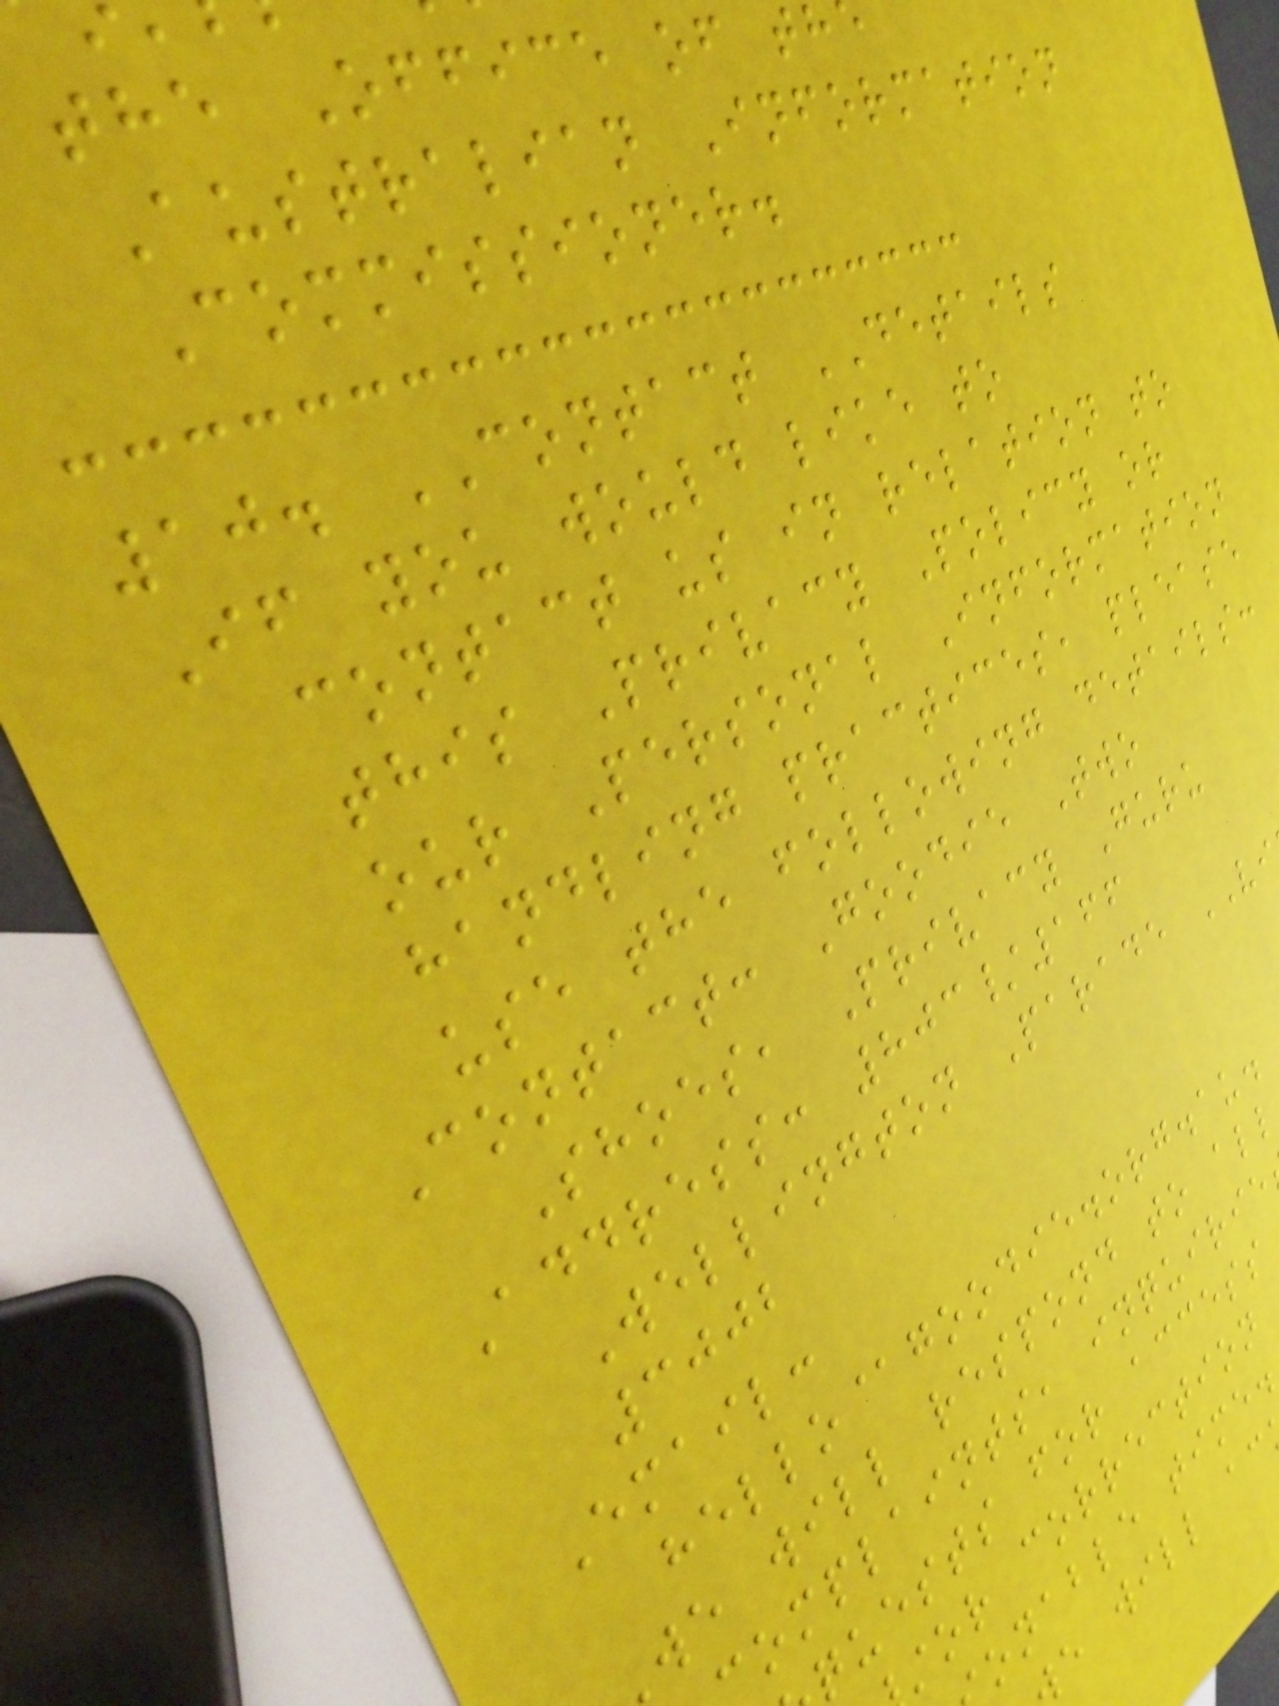the Office of th
Australian Information
Commissioner.
10. CONTACT DETAILS
If you would like to
contact us in relation to
this Privacy Policy or
our Personal Information
handling practices, please
use the following details:
Contact: Goodie Two
Shoes, Privacy Guru
Address: 803/166
Wellington Parade VI
3002
Email:
hello@goodie.org.au.
we will respond to all
omplaints, inquirie
quests for access
or correction
onable time.
e will ac
